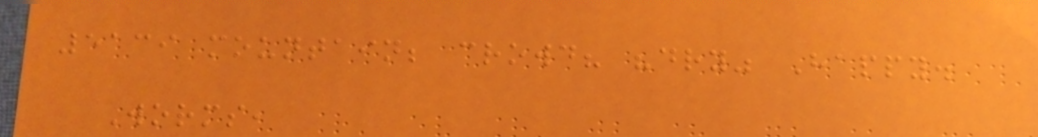5139 mountain; crowd? "dry" Happy.
Worms,
